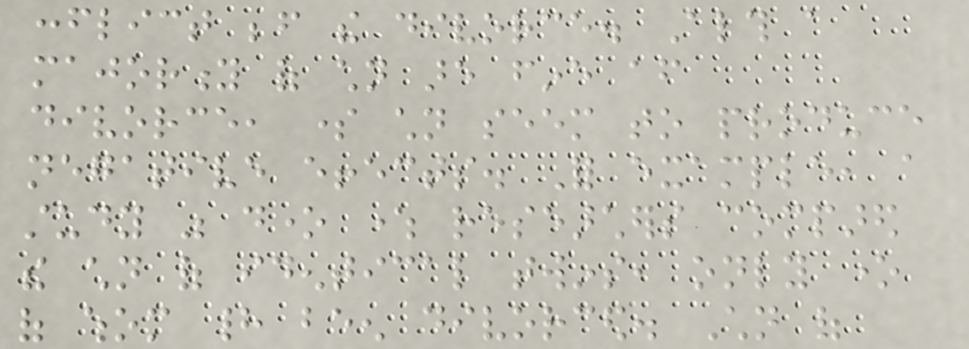conflict before the divorce. Although a
majority of children are fine after
divorce, some children seem to produce
negative effects. For example, a
study was done where researchers compared
the children of identical twins, only one
of whom had been divorced. Children of
